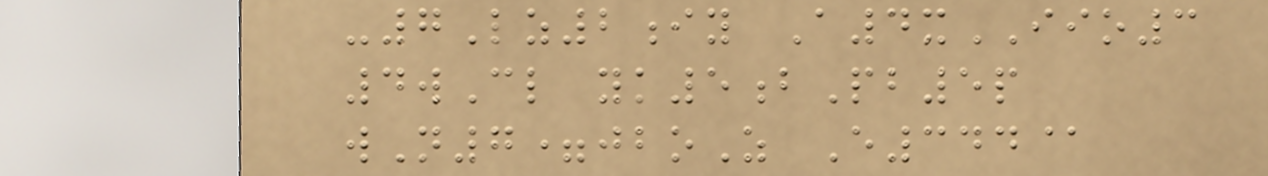-7Lz2iy A4xIIO3
4wCl yk5bPb5p
wN7=jboZ E344@
